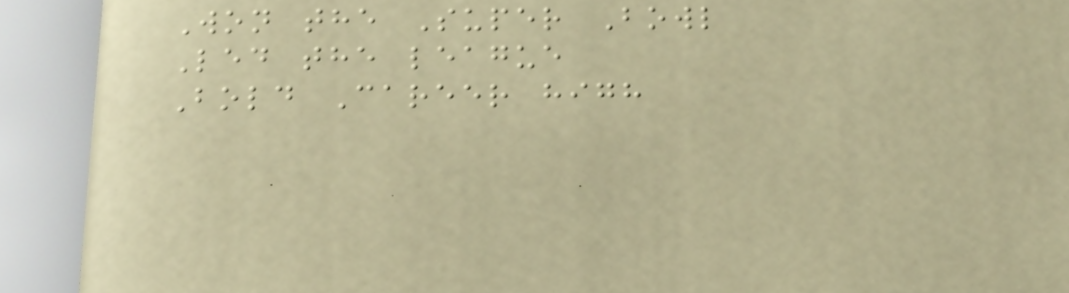Won the Super Bowl
Led the league
Bold Career high
